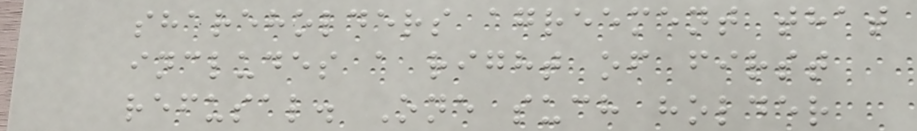shareholders agreement that
includes a right of first
refusal. One such holder
